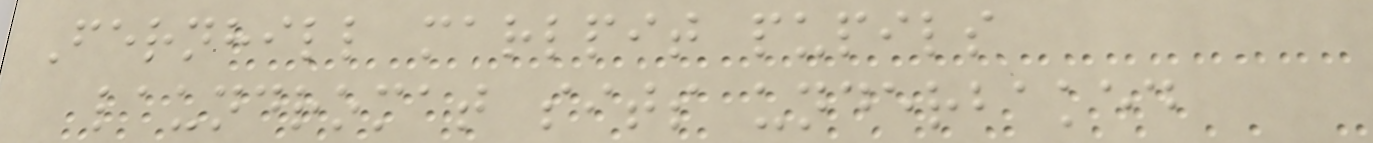Fernhill marlpit pupils
laundromat sits underbaked
